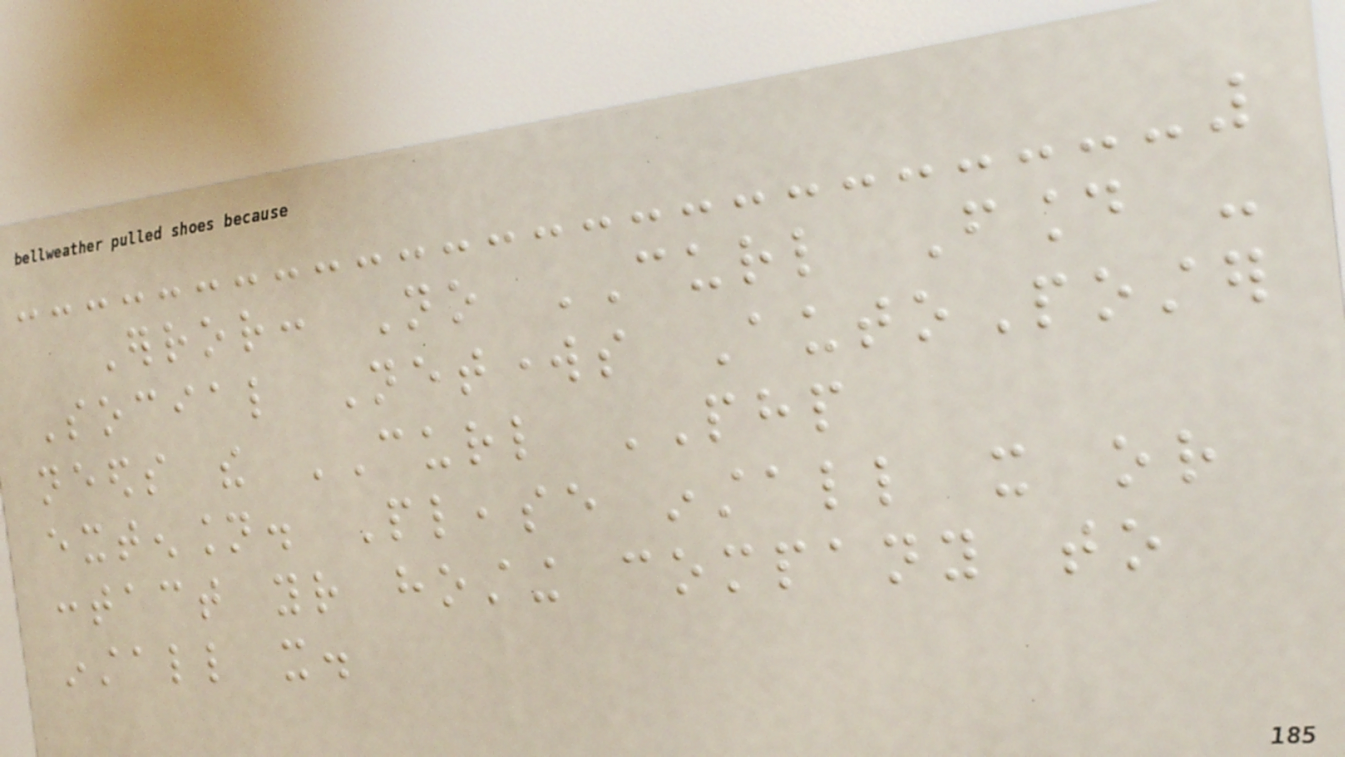Error: No CURL Found -
Social Networks AutoPoster
needs the CURL PHP
extension. Please install it or
contact your hosting company to
install it.
